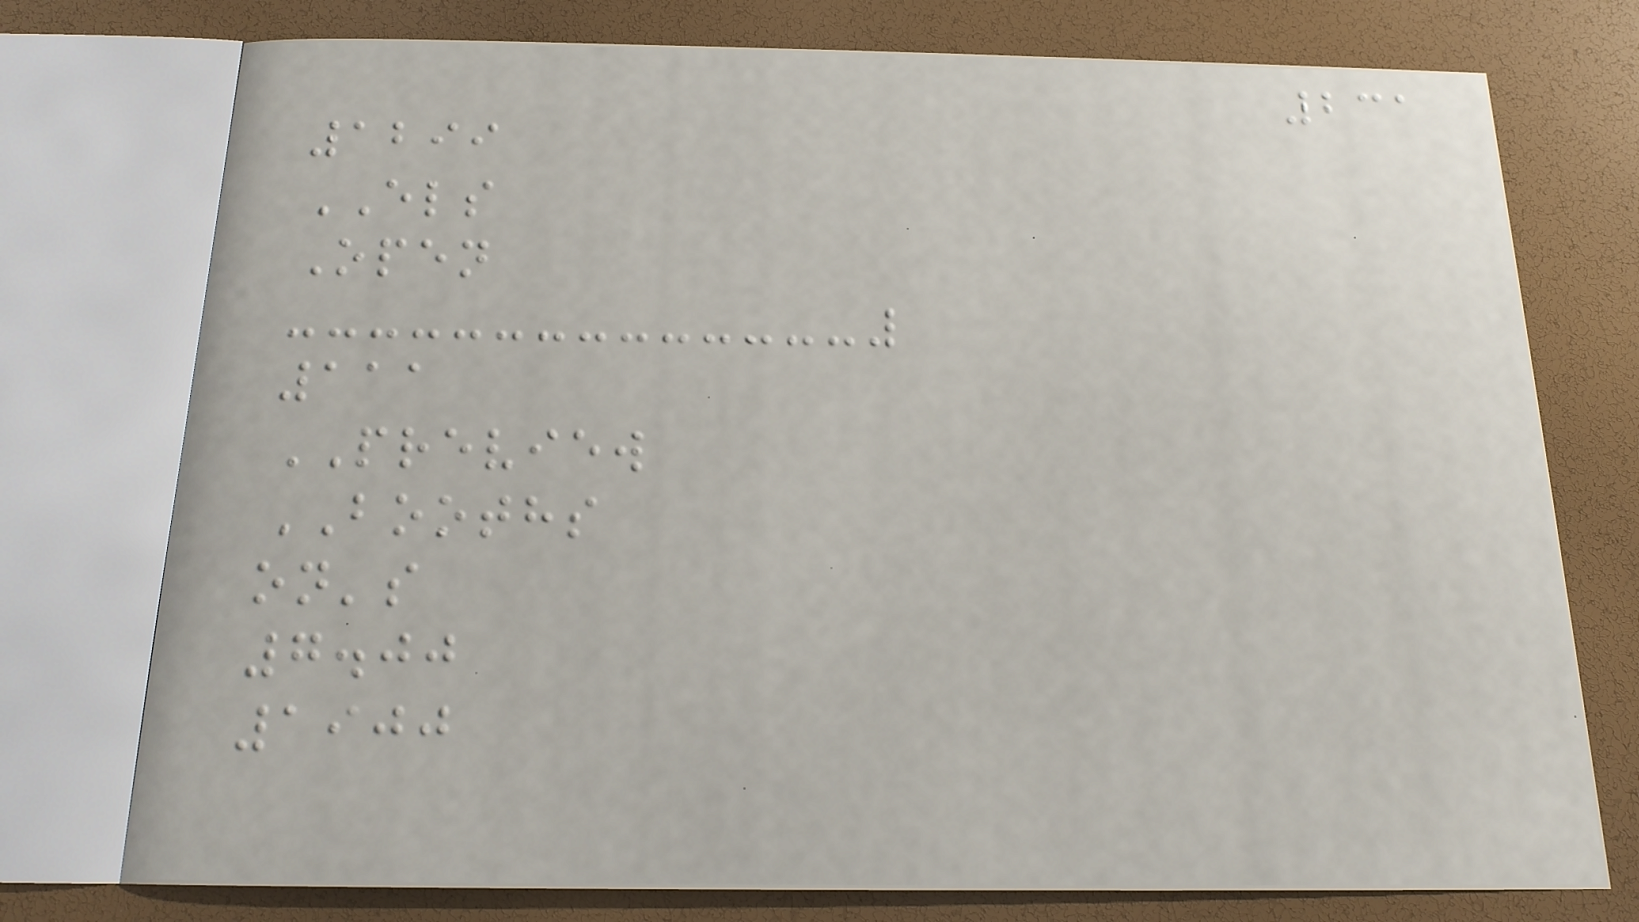231
1299
ELS
Open
111
PREVIEW
BOOTHS
on's
7.00
1900
